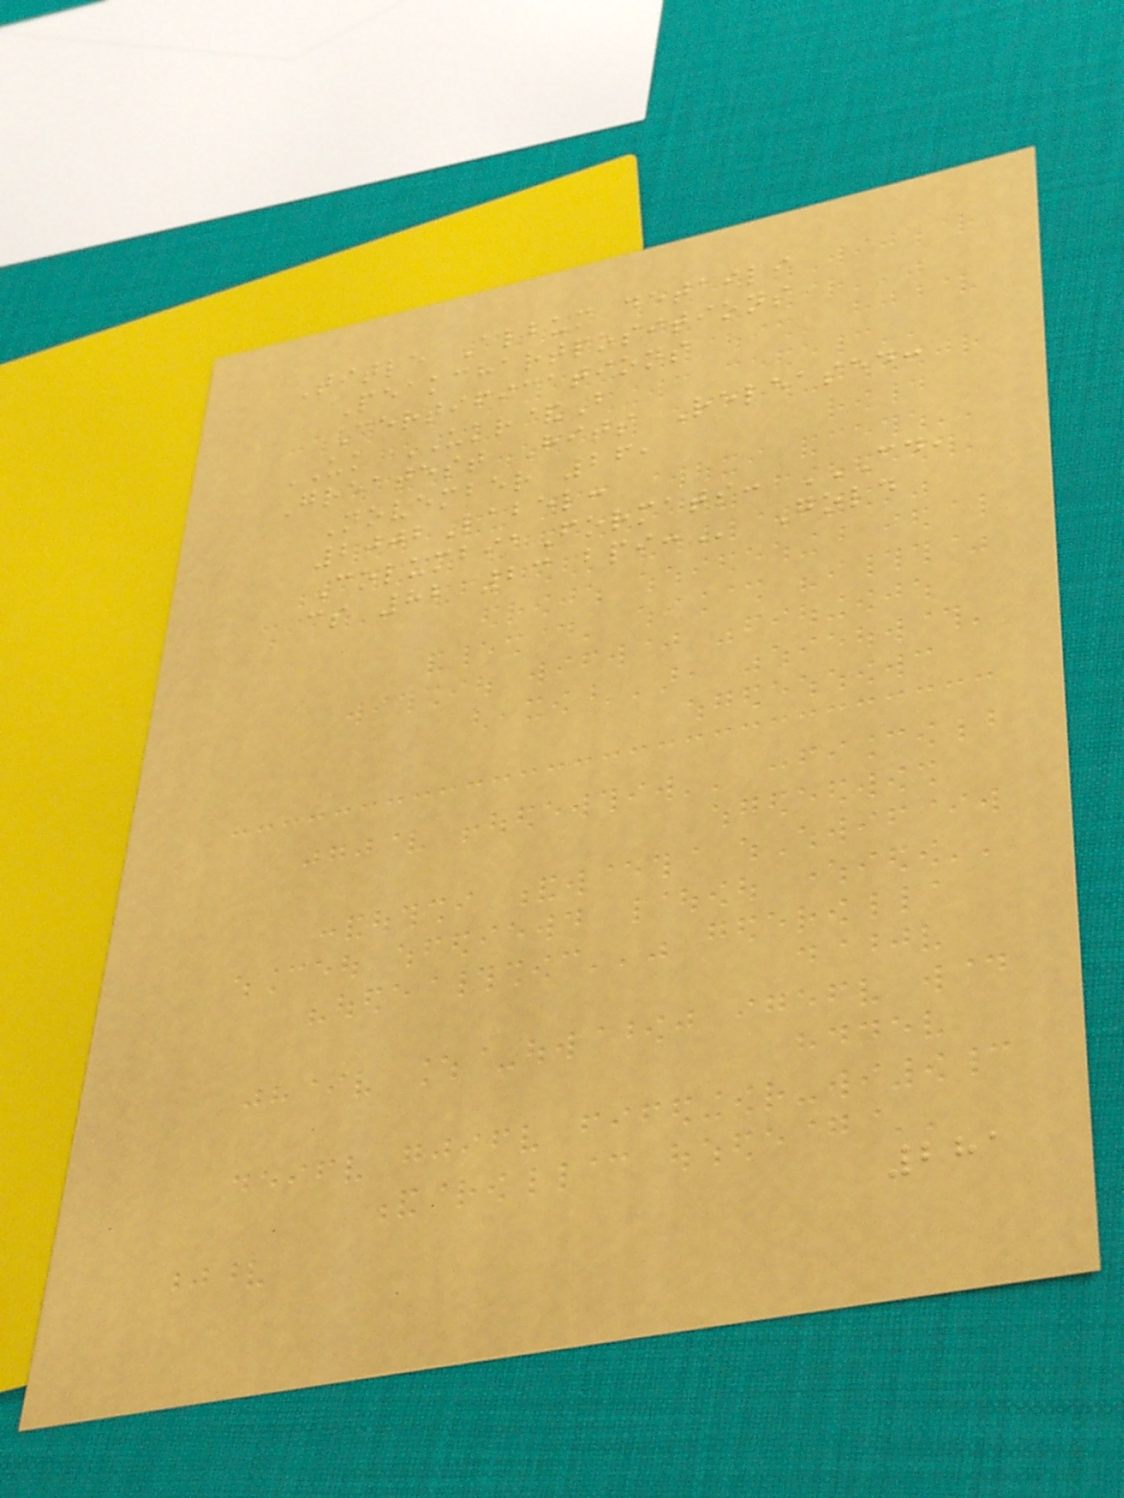Title Album details
Peakchartpositions
Certifications
UK UKR&B
Greatest Hits Released:
November 26,
2002Label:
ColumbiaFormats: CD,
CS 82 23 BPI: Gold
281
